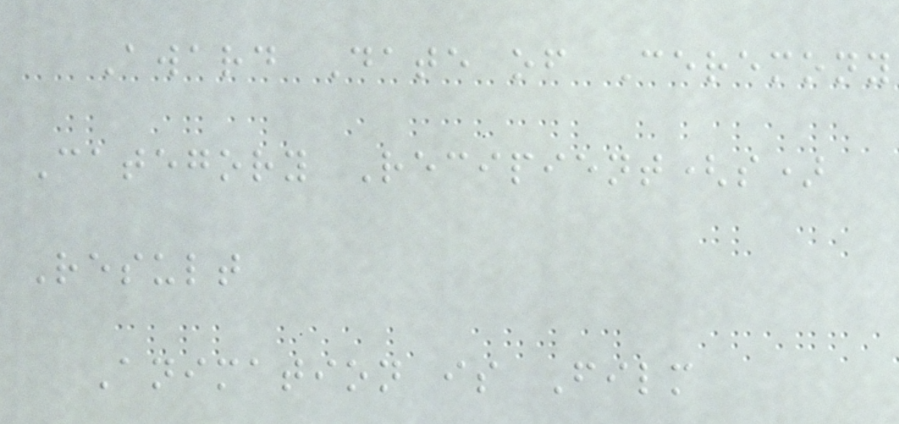Award Date of Ceremony
Category Recipient(s)
Result
Animation is Film
